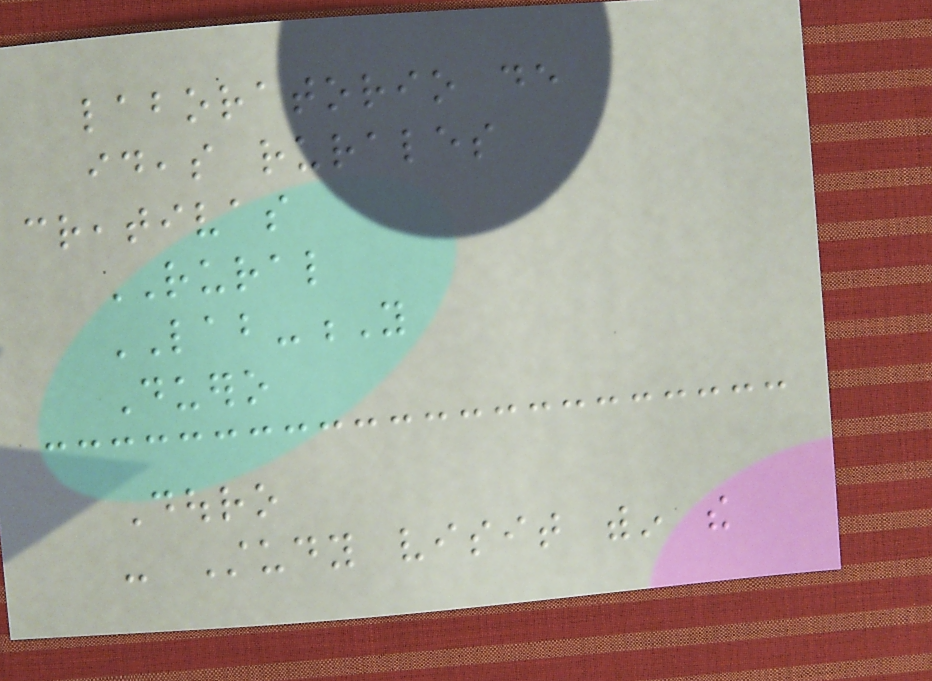laboratorio de
ideas rurales
creativas
RURAL
LAB-Y
Duero
Douro
- Study visit within the
